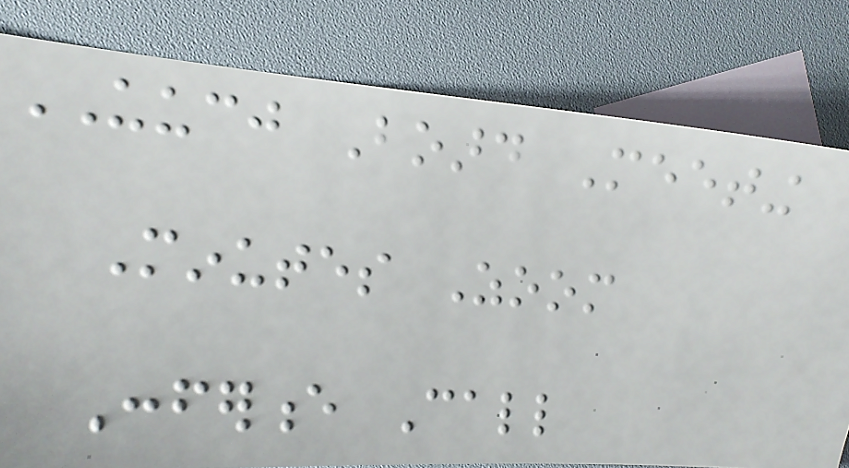UUCJ Board Meeting
Minutes Zoom
Conference Call
